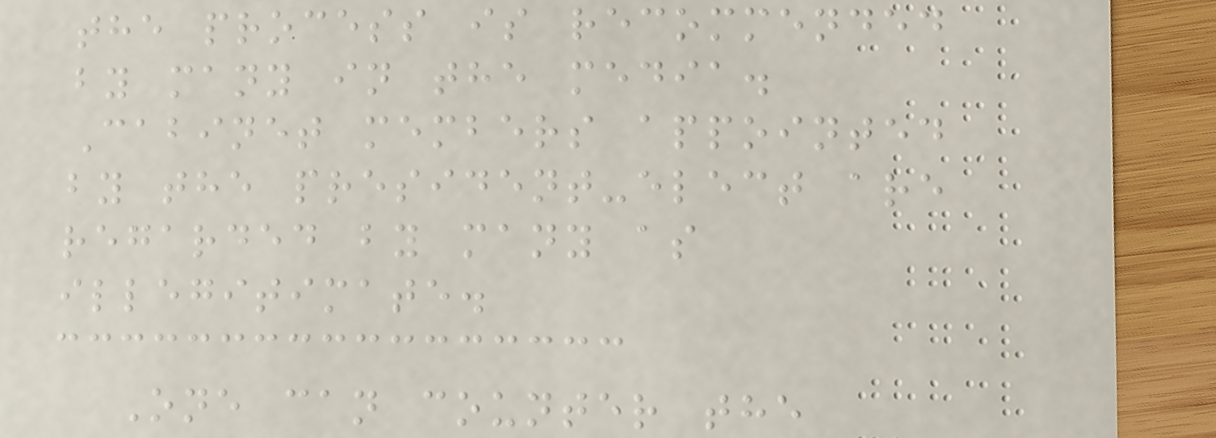the process is recommended
by many in the media.
Cabinet members appointed
by the president-elect are
regarded by many as
illegitimate.
One can counter the
